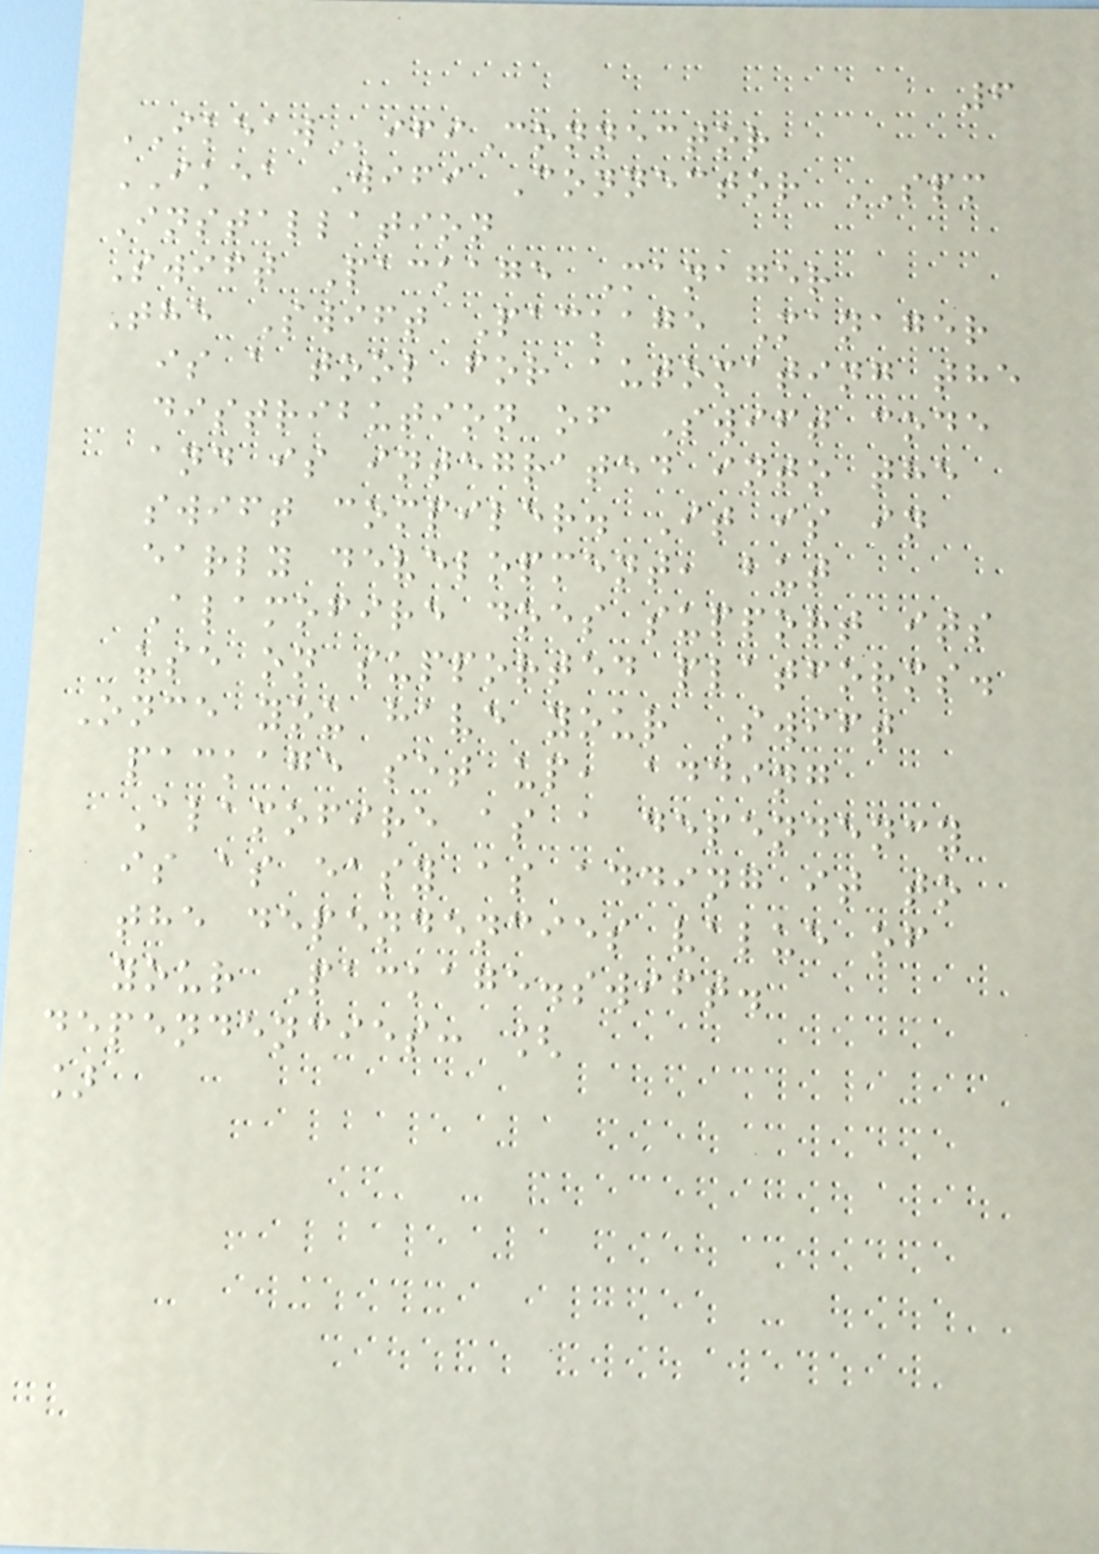6
IKEAWifiConnector
IKEA Wifi Connector SPM
Installation
Swift Package Manager
The Swift Package Manager
is a tool for automating the
distribution of Swift code
and is integrated into the
swift compiler. It is in
early development, but
Alamofire does support its
use on supported platforms.
Once you have your Swift
package set up, adding
Alamofire as a dependency
is as easy as adding it to
the dependencies value of
your Package.swift.
dependencies: [
]
